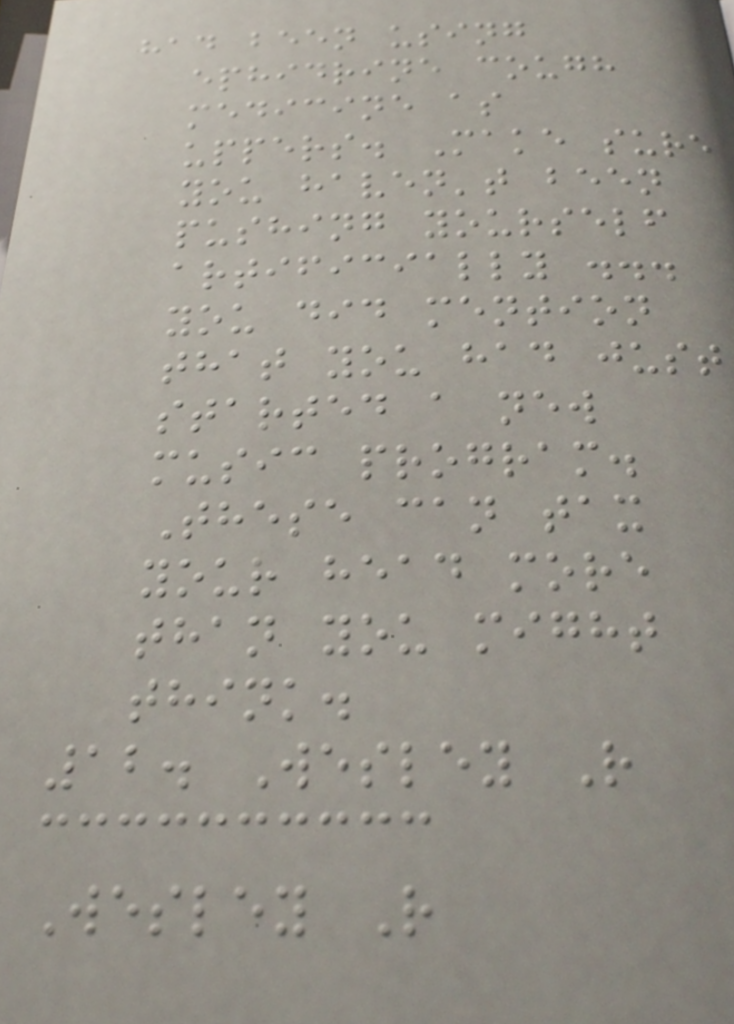had been using
ephidrine cough
medicine as
uppers. Make sure
you haven't been
pushing yourself
artificially ...
you did mention
that you had just
started a new
music program.
These can tax
your head more
than you might
think.
12. Wesley R
Wesley R
